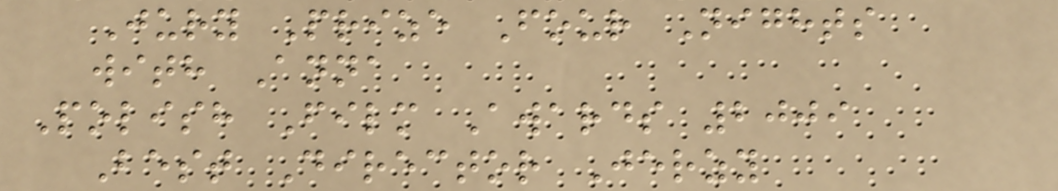Jury Prize Four Nights
with Anna
Polish Film Awards 2009
Best Director Jerzy
